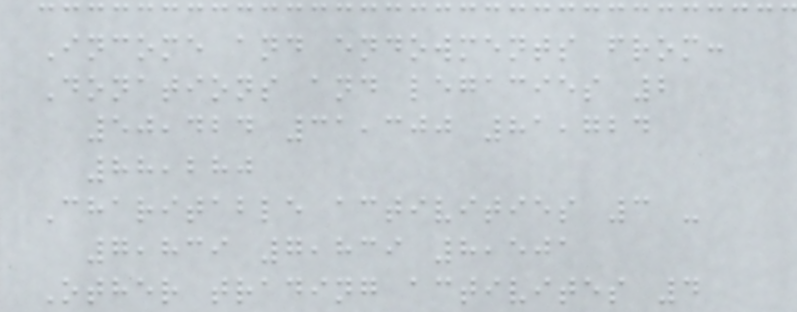Income and endowments from:
Donations and legacies 2
50,424 31,300 81,724
88,280
Charitable activities 3 -
7,839 7,839 8,501
Other trading activites 4
